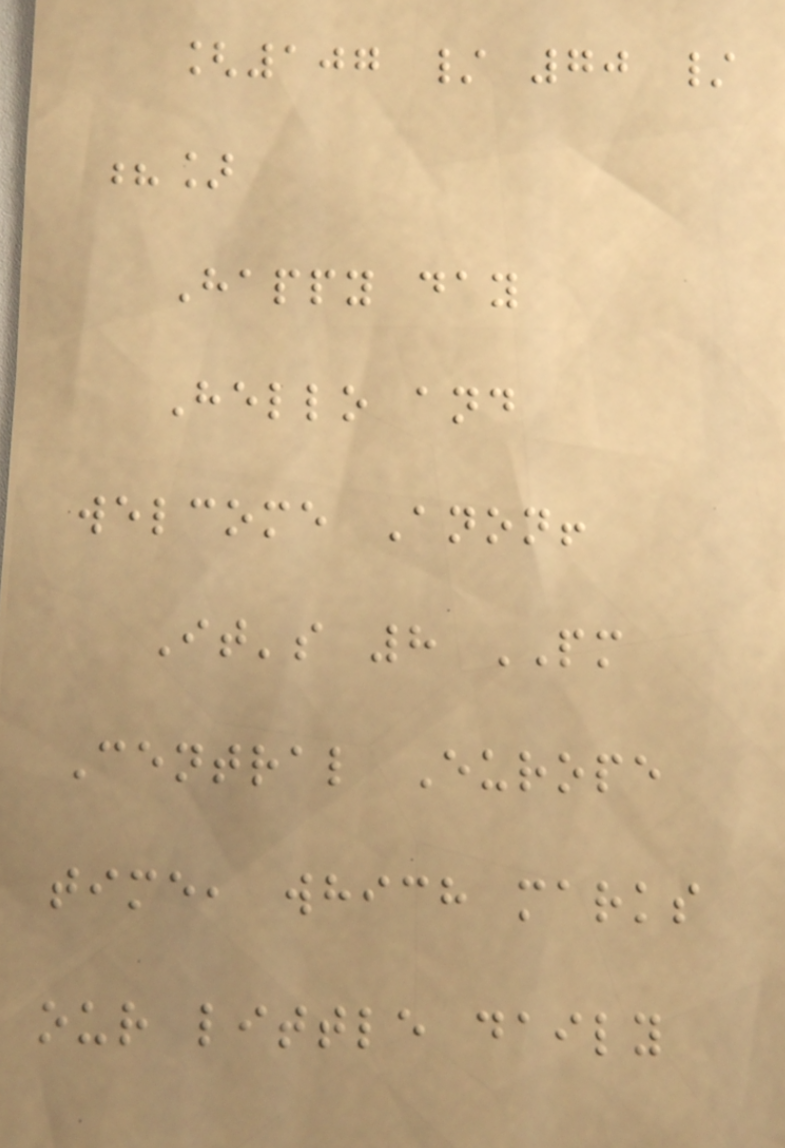[107 / 70 /
?]
Happy day
Hello and
welcome Anon!
It's 8 PM
Central Europe
time, which marks
our little daily
